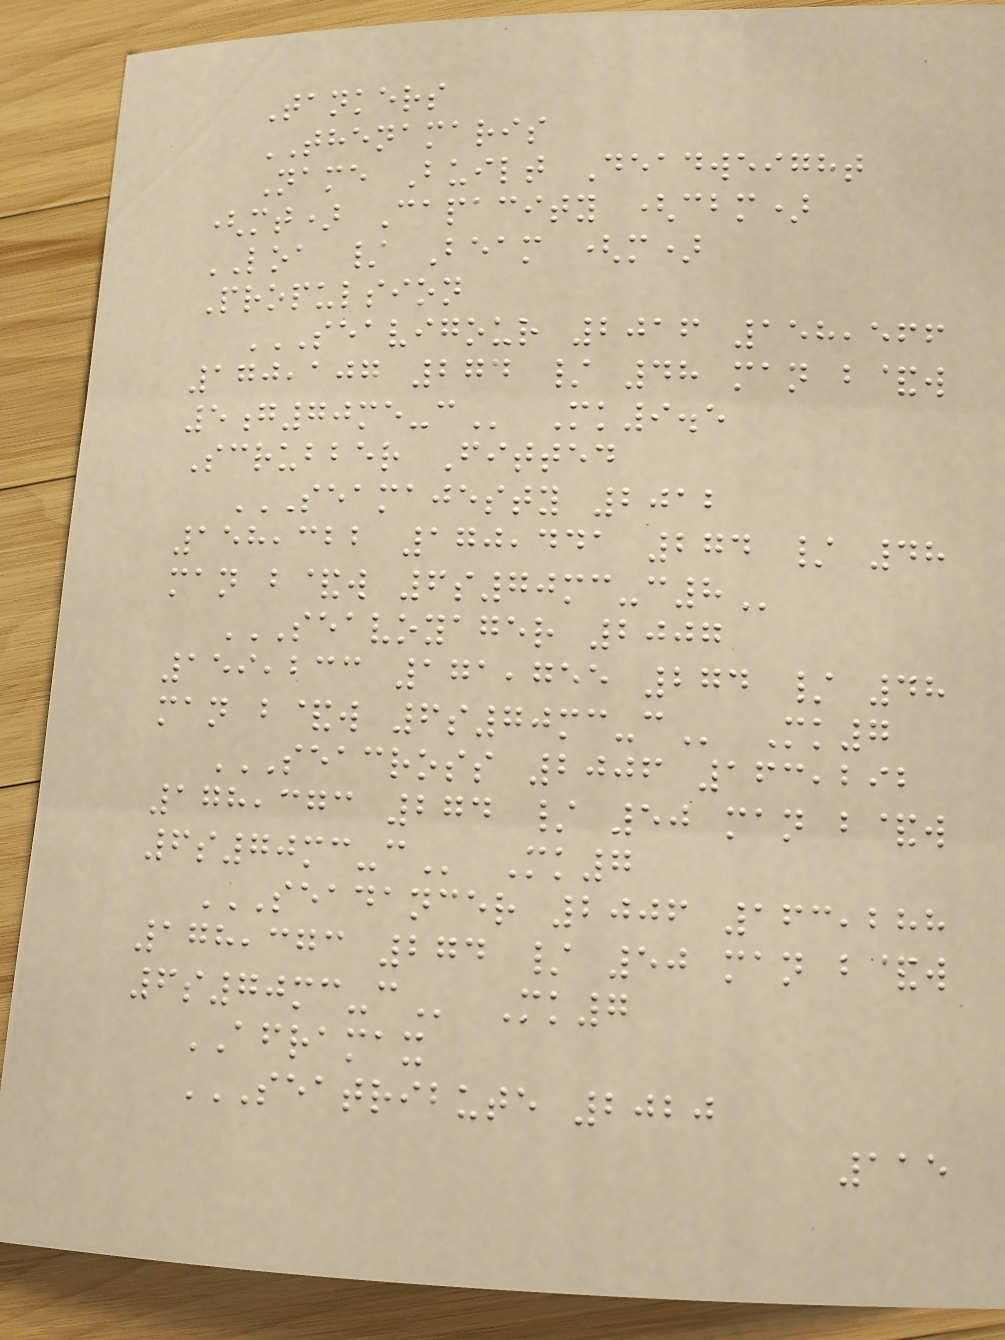Tankers
THENAMARIS
Name Built Deadweight
(mt) Capacity (cbm)
LOA / Beam (m)
Propulsion
SEAVIGOUR 2016 158,566
170,107 274 / 48 MAN B&W
5G70ME-C Mk9.5
Scrubber Fitted
SEAMAJESTY 2012
158,322 170,441 274 / 48
MAN B&W 6S70MC-C8
SEAVOYAGER 2007
159,233 171,755 274 / 48
MAN B&W 6S70MC-C Mk7
SEACROSS 2006 163,292
178,373 274 / 50 MAN B&W
6S70MC-C Mk7
SEADANCER 2006 163,288
178,373 274 / 50 MAN B&W
6S70MC-C Mk7
AFRAMAX
SEATRIBUTE 2020
115
